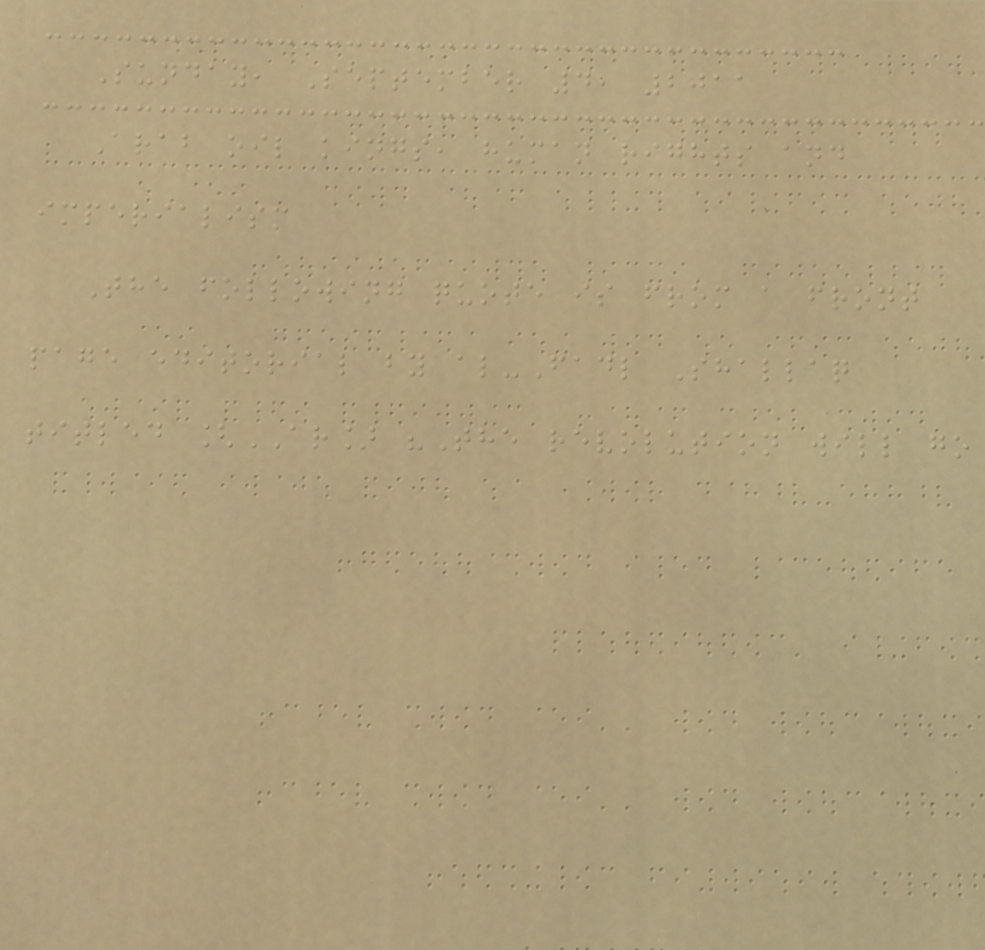Sunday, September 4, 2011
Arab oil kings, human rights and
imperialism
The following quote is from a front
page editorial by al-Fadl Shallaq
titled [AR] "The revolution will go
